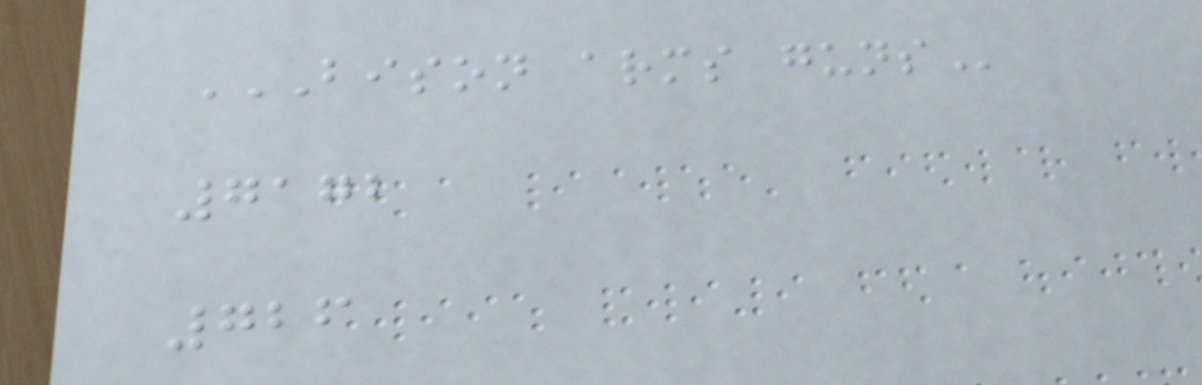BISON ARMS GUNS
7172
726
